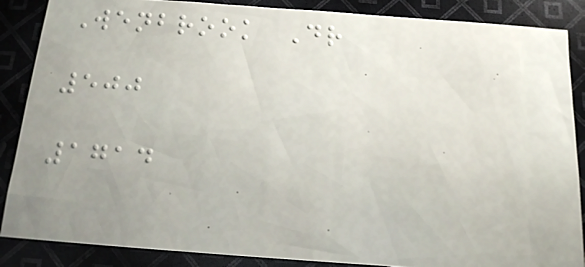Wenbrook Dr
500
1714
